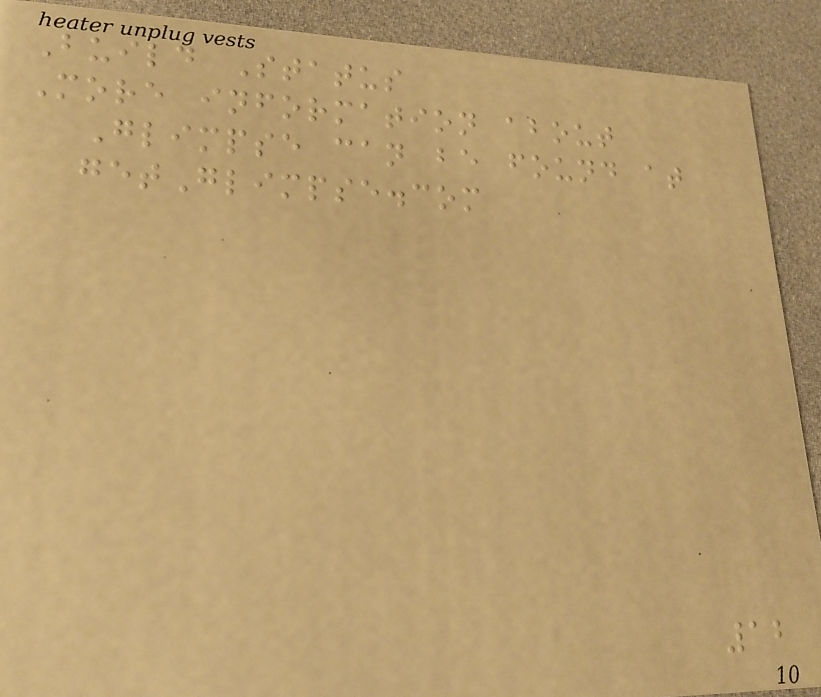Build Status
More information about
Glimpse can be found at
getGlimpse.com
12
